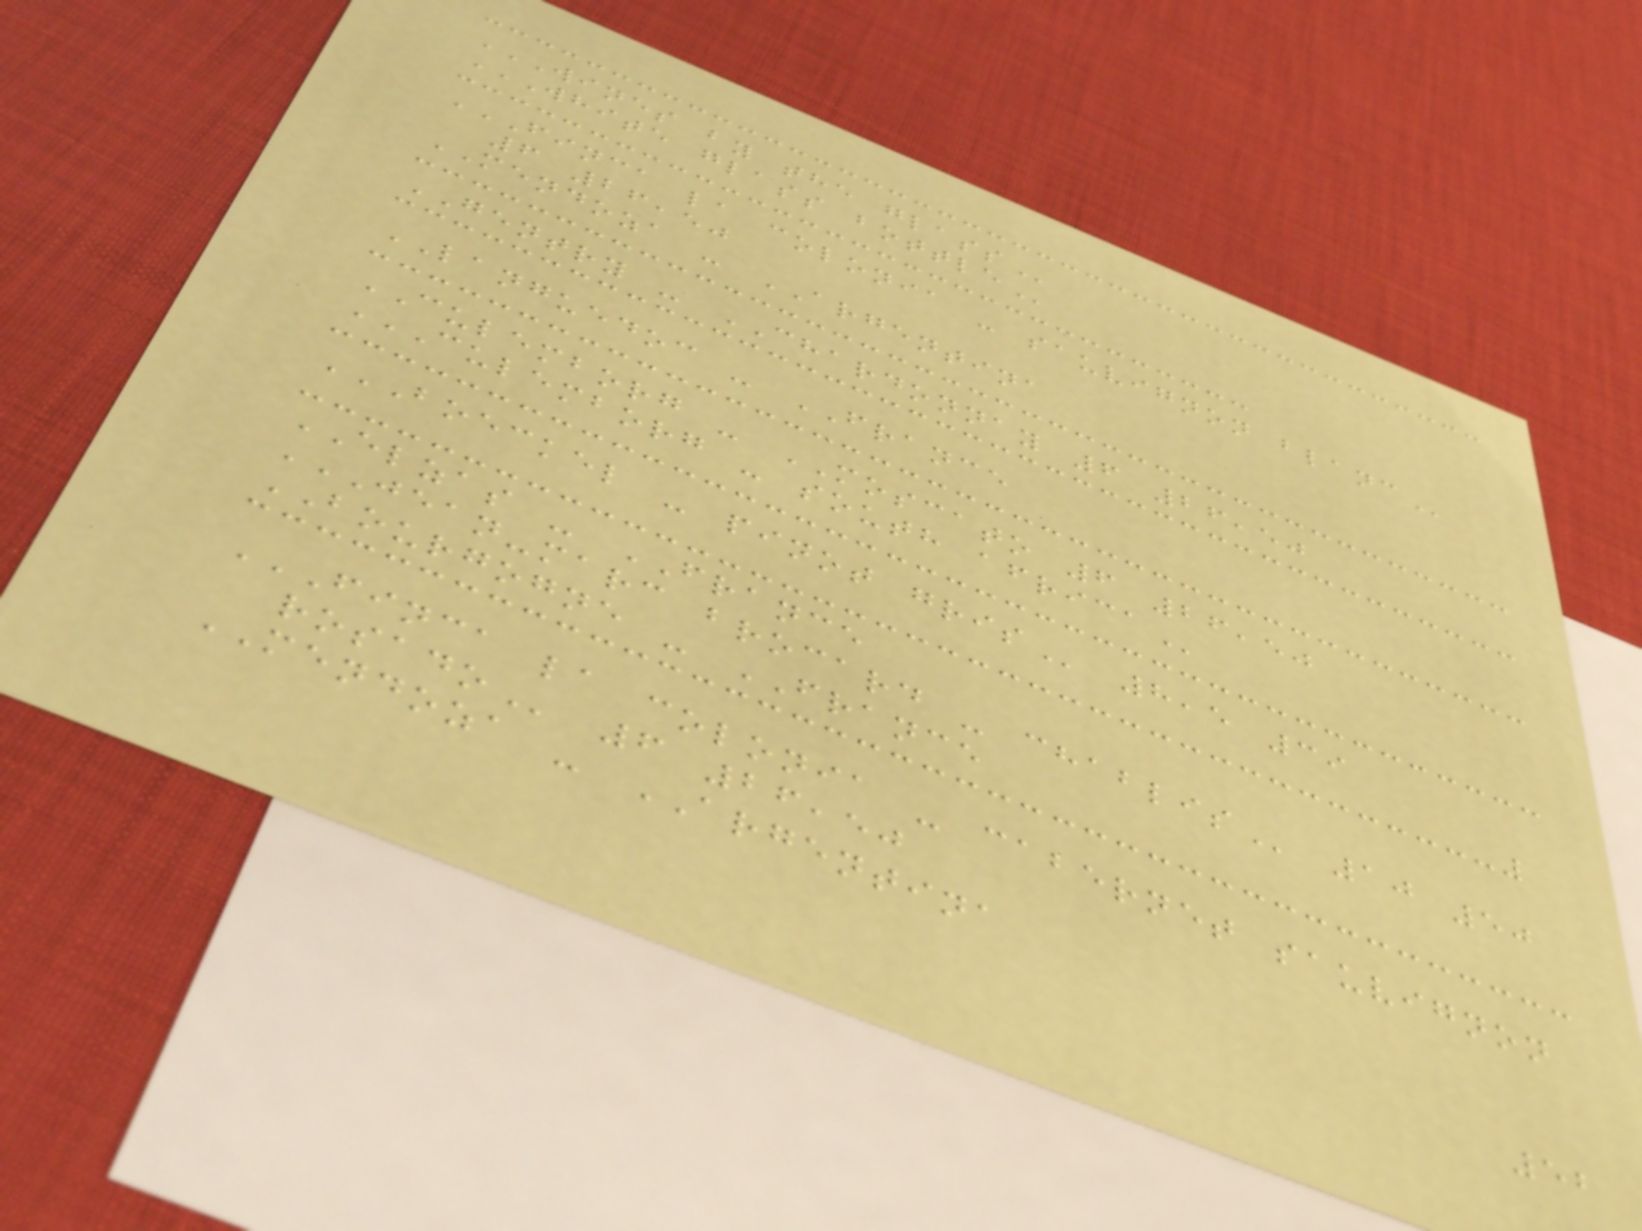WINES BY THE GLASS
WHITE GLASS BOTTLE
FINCA LA COLONIA - SAUVIGNON BLANC
6 26,50
MENDOZA - ARGENTINA
GENTRY - CHARDONNAY 6 26,50
LANGUEDOC - FRANCE
CULEMBORG - MOSCATO 6 26,50
CULEMBORG - SOUTH AFRICA
BOECKEL - PINOT GRIS 8,5 39
ELZAS - FRANCE
JEAN-MARC BROCARD - CHABLIS 10 50
BOURGOGNE - FRANCE
FINCA LA COLONIA - CABERNET SAUVIGNON
ROSADO 6 26,50
MENDOZA - ARGENTINA
52
